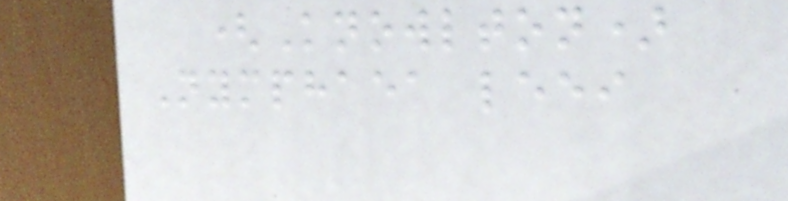(Knowlton)
Nymphaea leei
